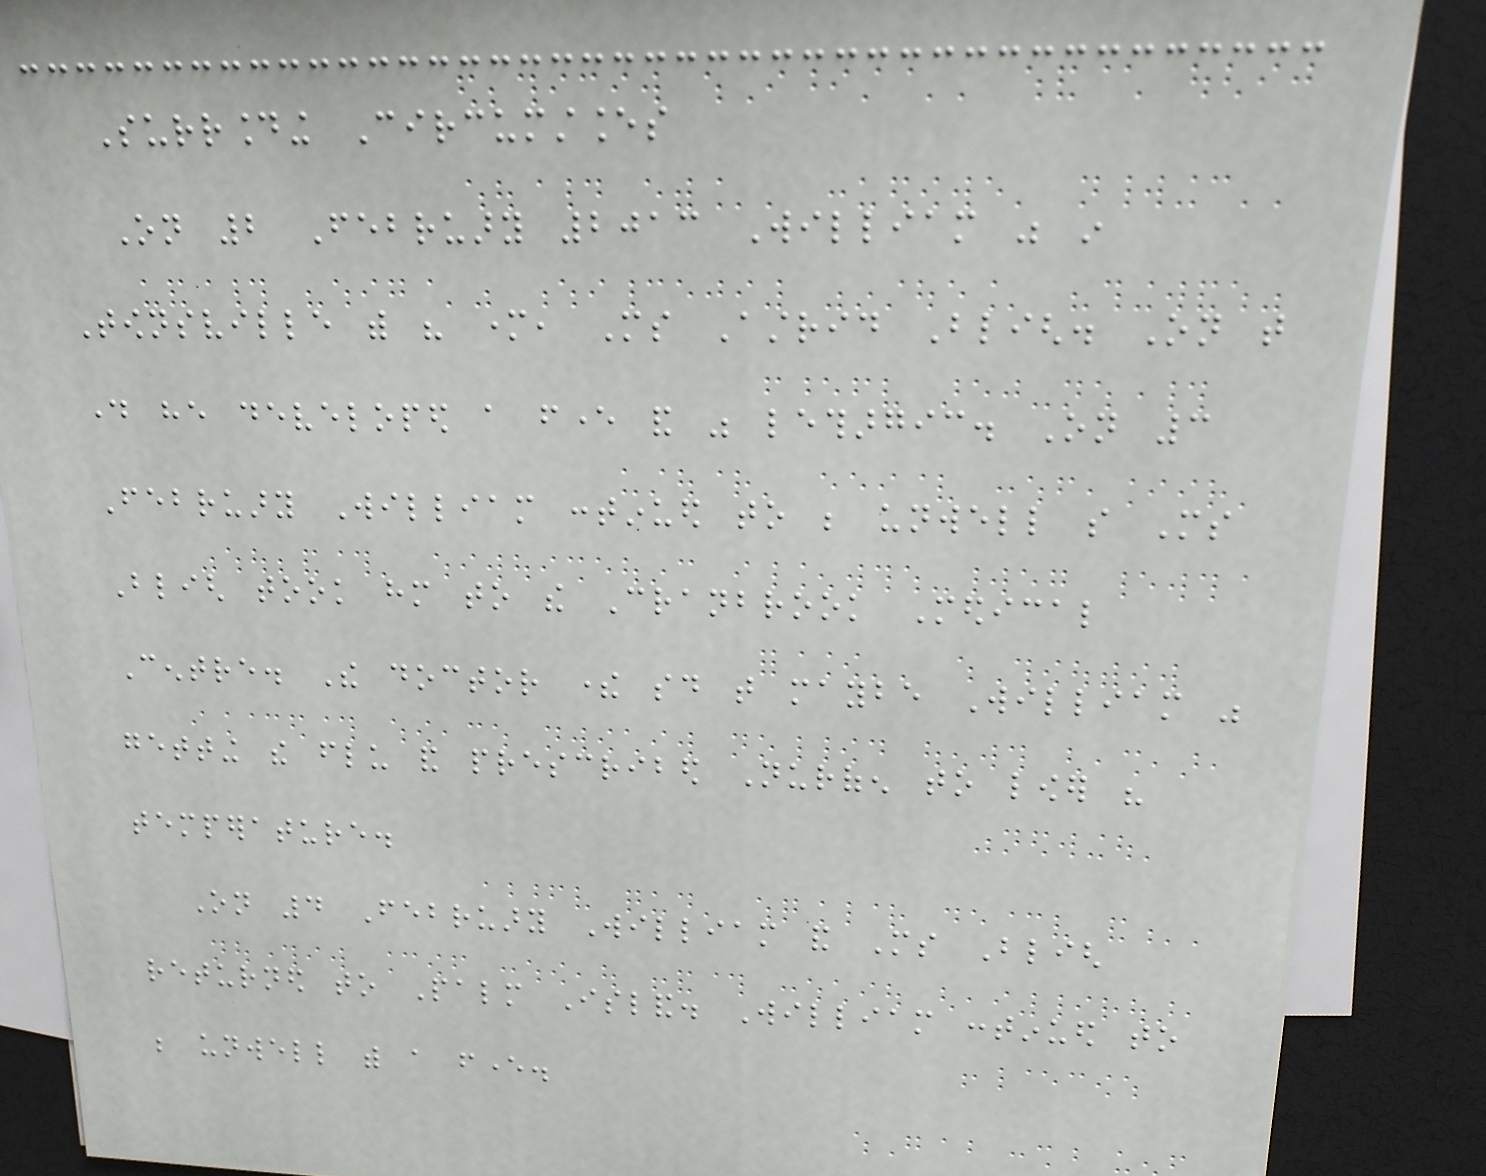Surrounding Circumstances
On 2 February 2013 William was in
Townsville with his mother, Ms Astrid Bligh. On that
day he developed a fever and was lethargic. On 3
February William continued to be unwell so Ms
Bligh took him to the Cranbrook Medical
Centre. The doctor there said that maybe William was
getting the flu and prescribed Nurofen to lower his
temperature.
On 4 February William and Ms Bligh
returned to Palm Island. William continued to
be unwell with a fever.
